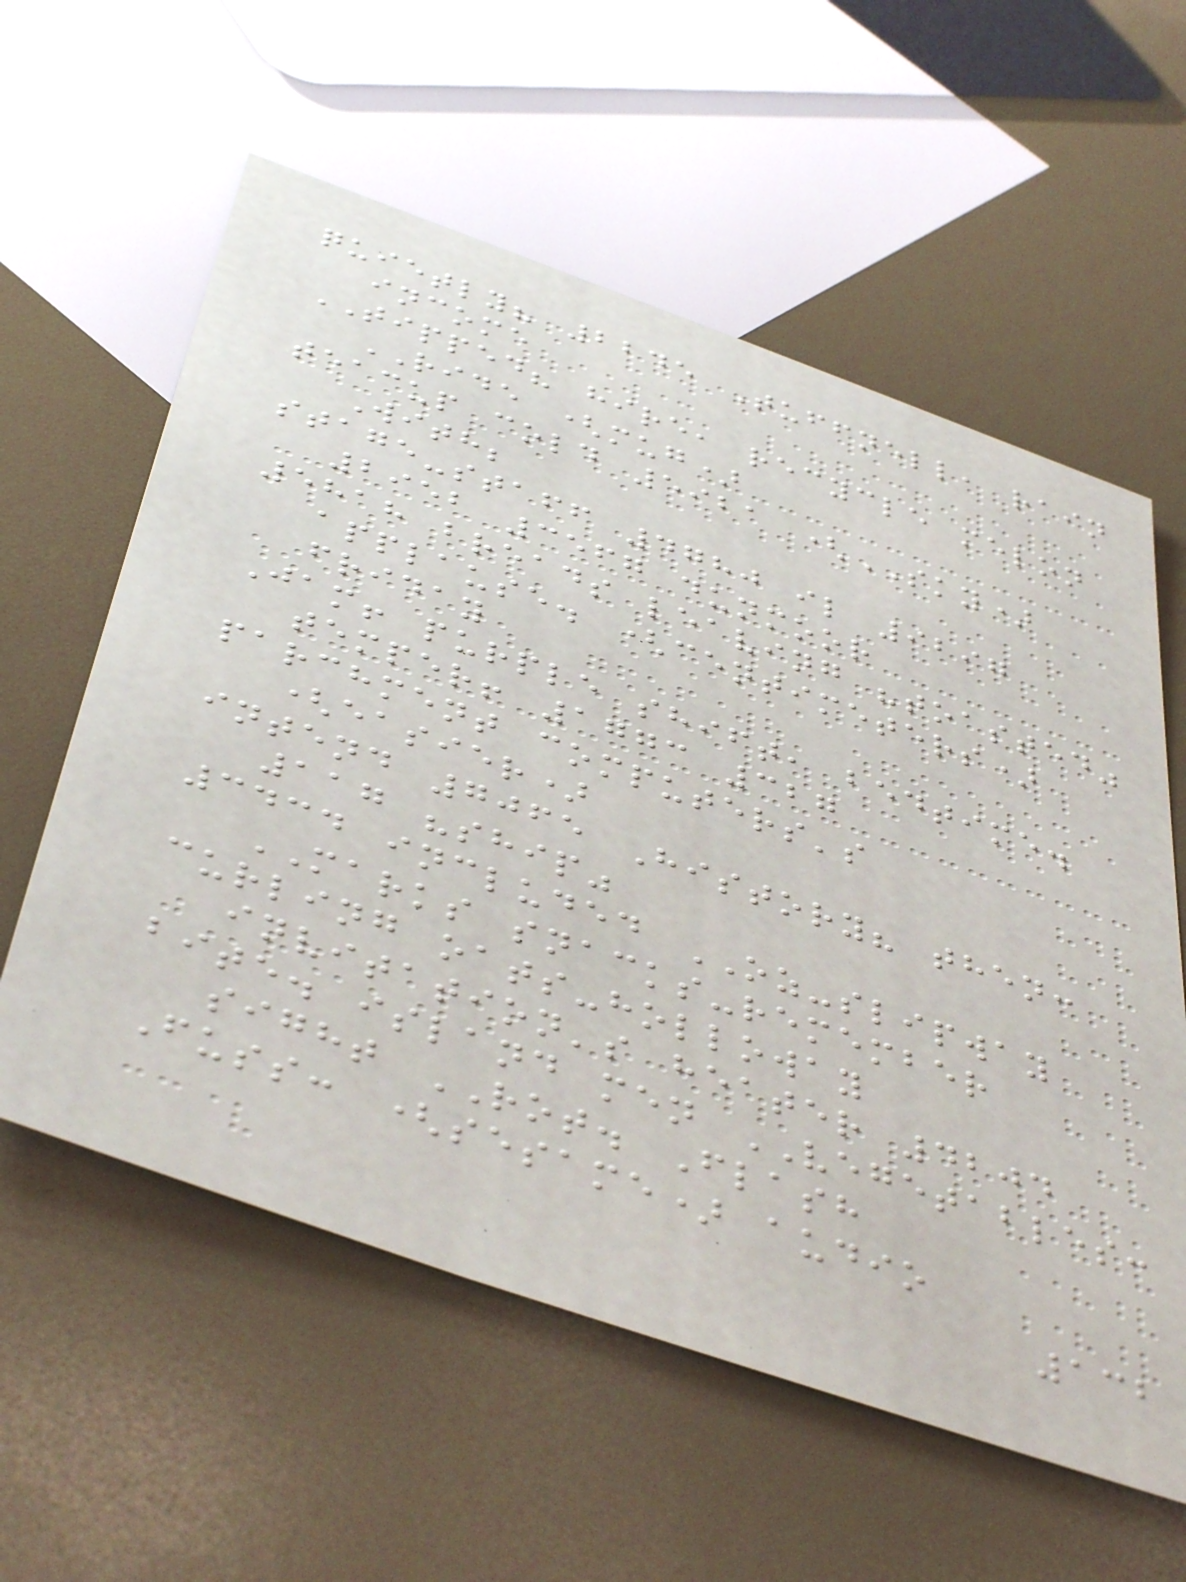quietly? 2245 Tuffnell, rain
income
TIPPED? hire, recycle melon
RIDE (mug)
teacup cold 5921 (SKY)
With;
stage-staff 4780 il 9297
2952 3567 dunmoor
5818 breads leaving "toasted"
applause. (centimeters)
friday
Jam! purple shift, bedtime.
temper! 1773 327
parchment computers's
(easier)
intend 7065 History? then:
117 "ship"
3434 included OZ-slipway
MARKS snacks-remember
curling oats-holloway
invitation's heater 4204
bite. island men VEGETABLES:
sight ROT. Flash
Fuss: (sesame) audio
132
